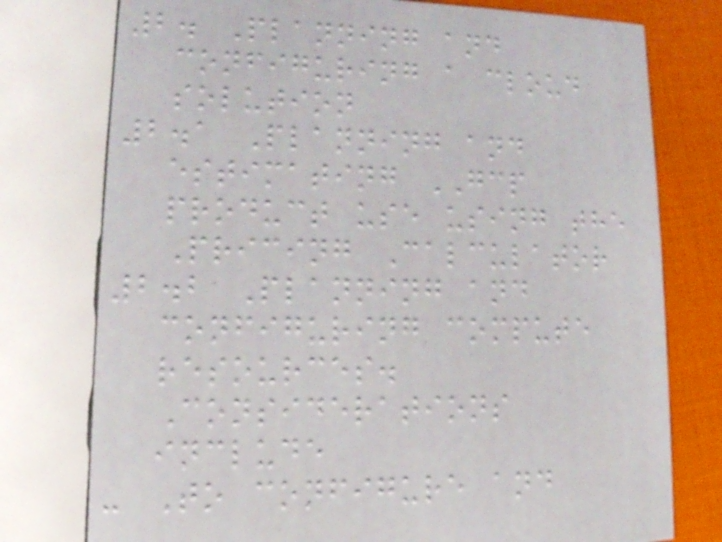2. Planning and
configuring a cloud
solution
2.1 Planning and
estimating GCP
product use using the
Pricing Calculator
2.2 Planning and
configuring compute
resources.
Considerations
include
- To configure and
